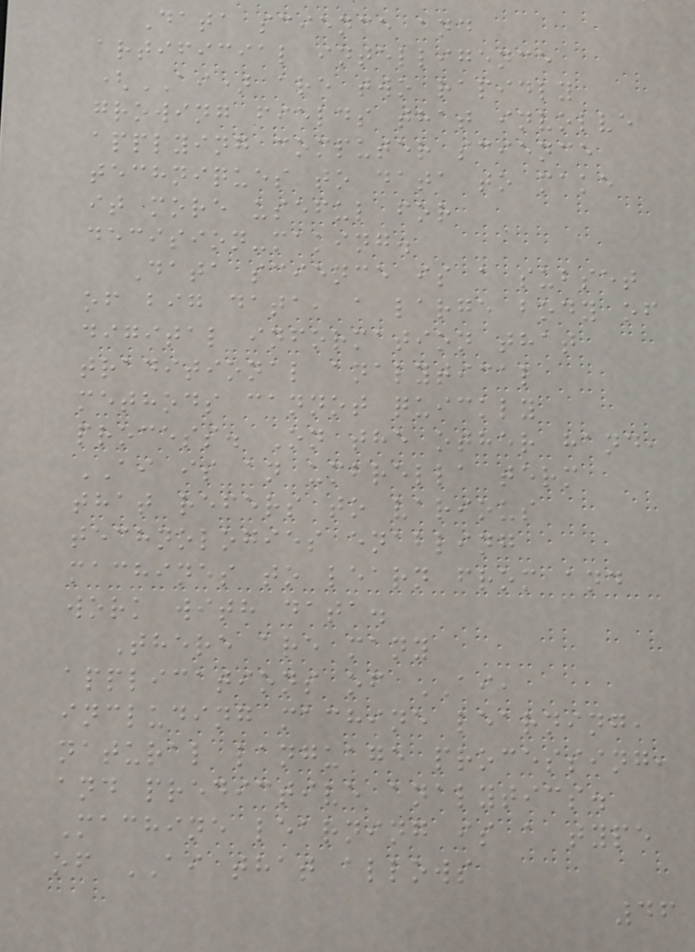Data science and
artificial intelligence
(AI) are two rapidly
growing fields that involve
applying computer science
techniques to data to make
it more useful for
decision-making.
Data science is a subset
of big data, a large body of
digital information that
traditional analytical
methods cannot quickly
process. On the other hand,
AI is an umbrella term
that refers to various
technologies enabling
machines to learn from and
work with data.
There are many
applications of AI,
including machine learning,
natural language processing,
and predictive analytics.
Machine learning is a type
of AI that allows
46
